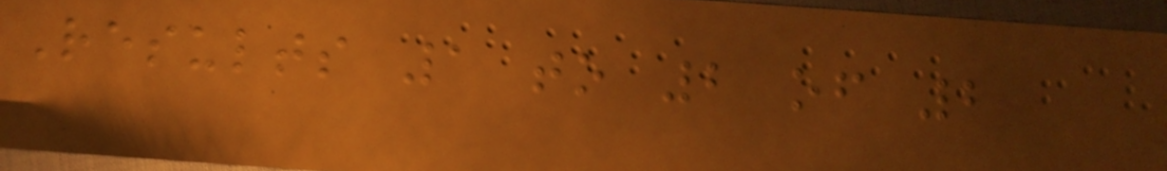Results 1 to 2 of 2
